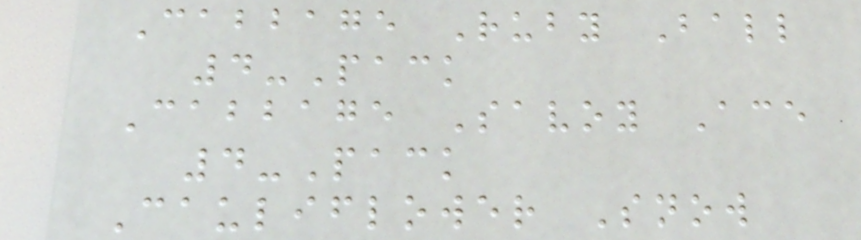Cabbage Ruby Ball
4-Pack
Cabbage Savoy Ace
4-Pack
Cauliflower Snow
